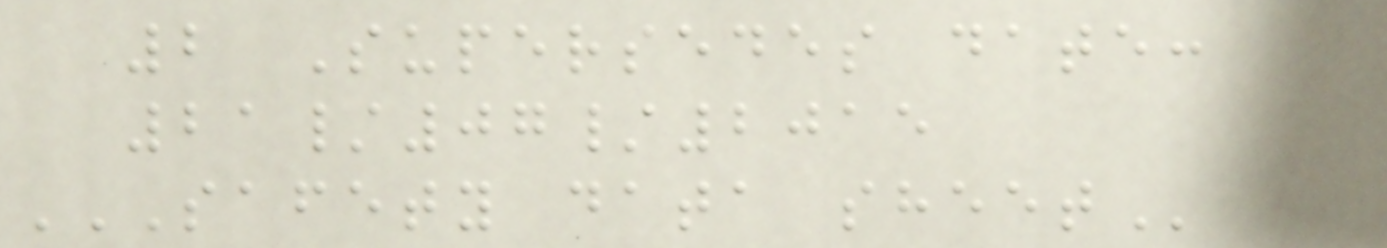2 Supersedes date:
21/07/2015
SAFETY DATA SHEET
